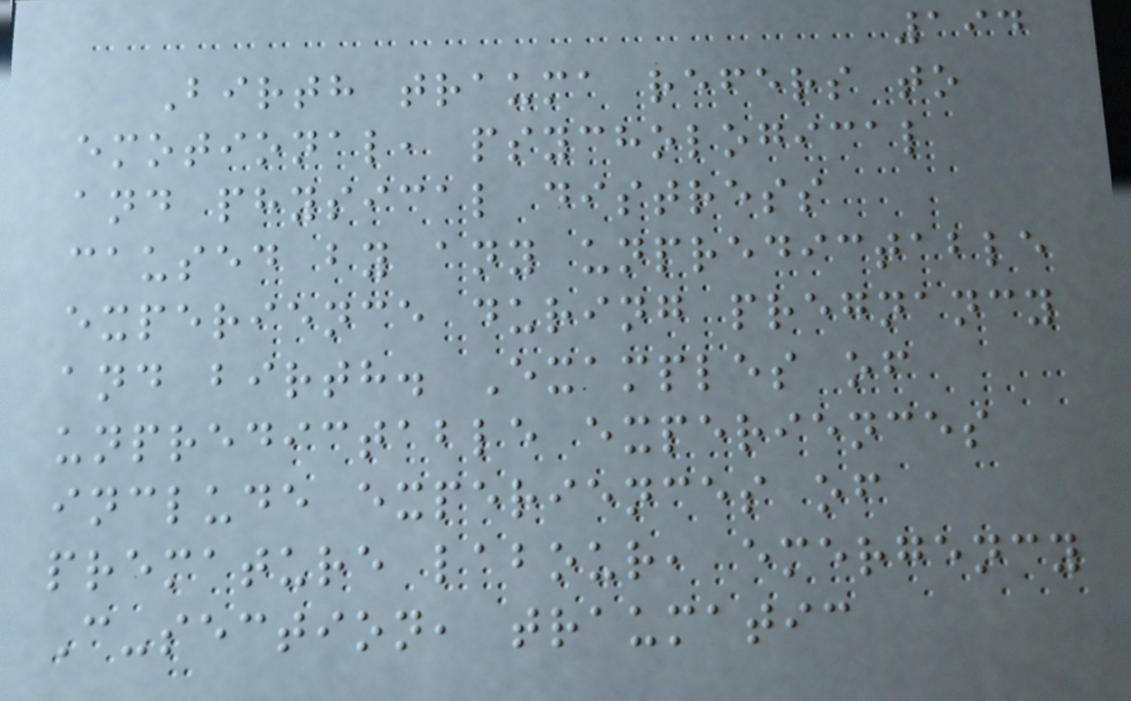194
Birth trauma refers to
emotional, psychological
and physical distress
caused by any unpredictable
experience during pregnancy
and birth. Examples of
unpredictable experiences
include experiences of
premature labour, emergency
C-section, traumatic
